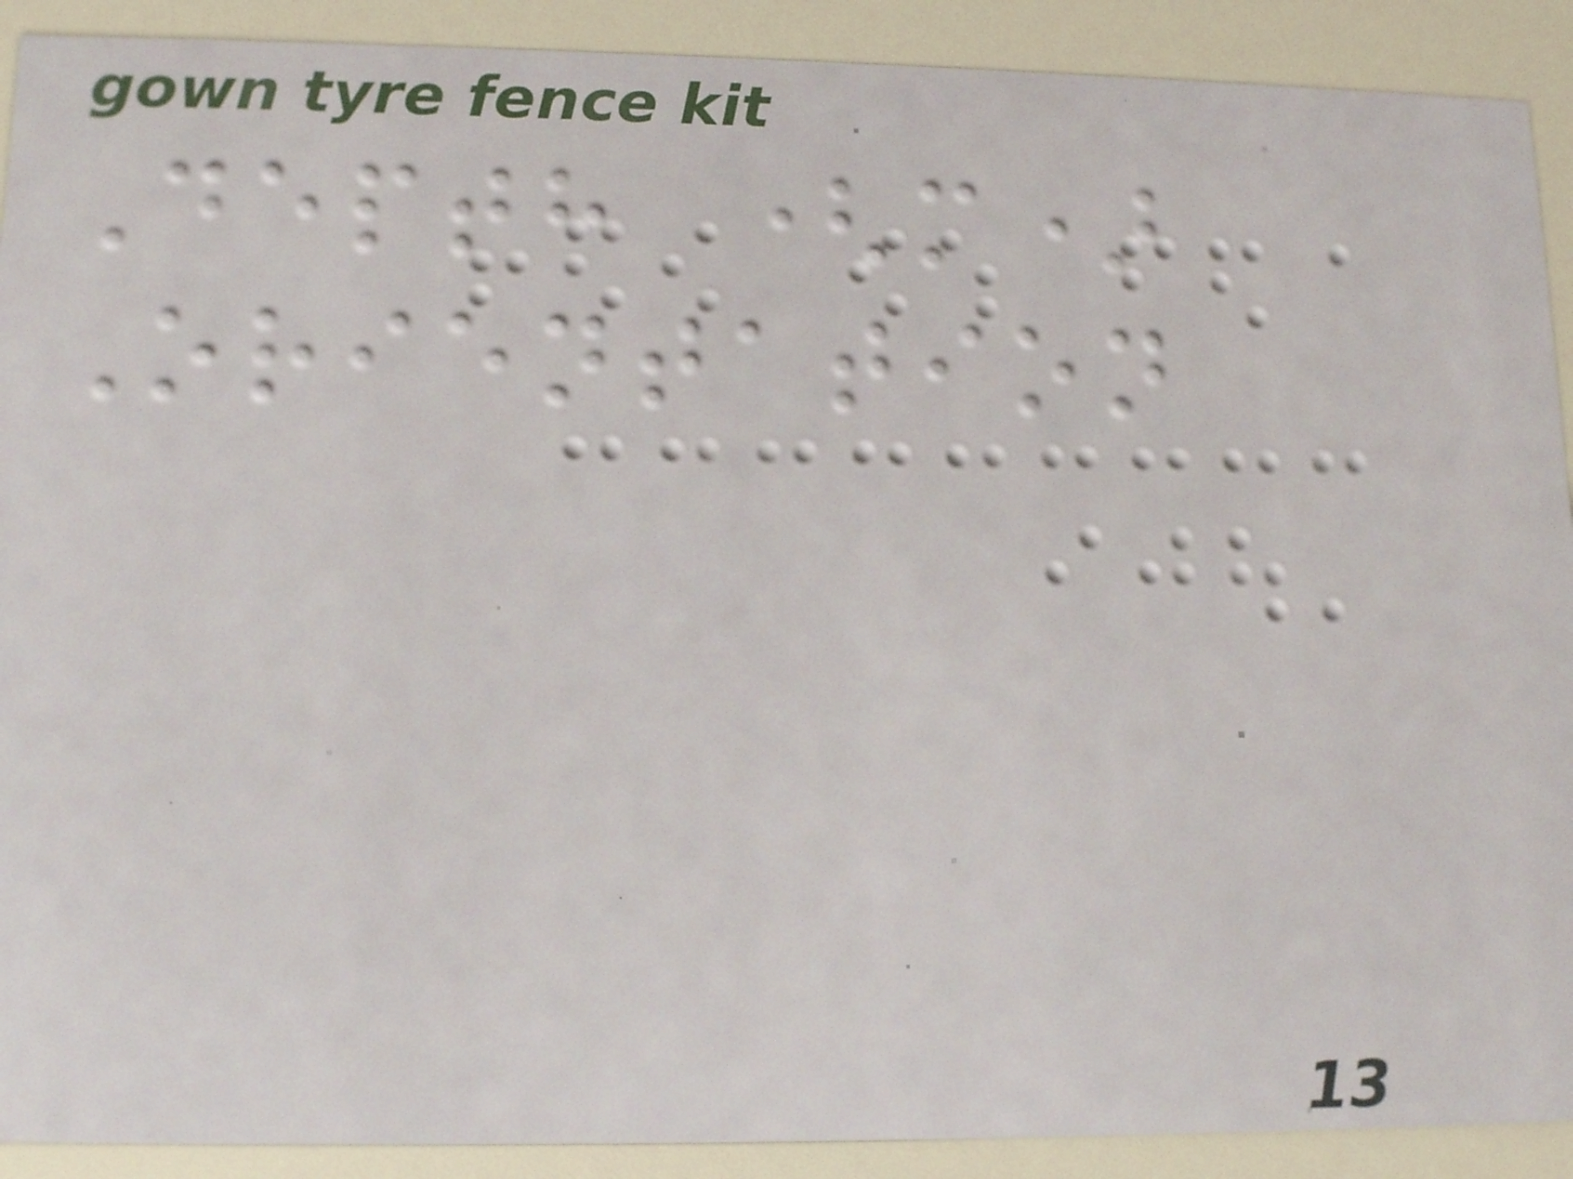Depth (m)
Orientation
